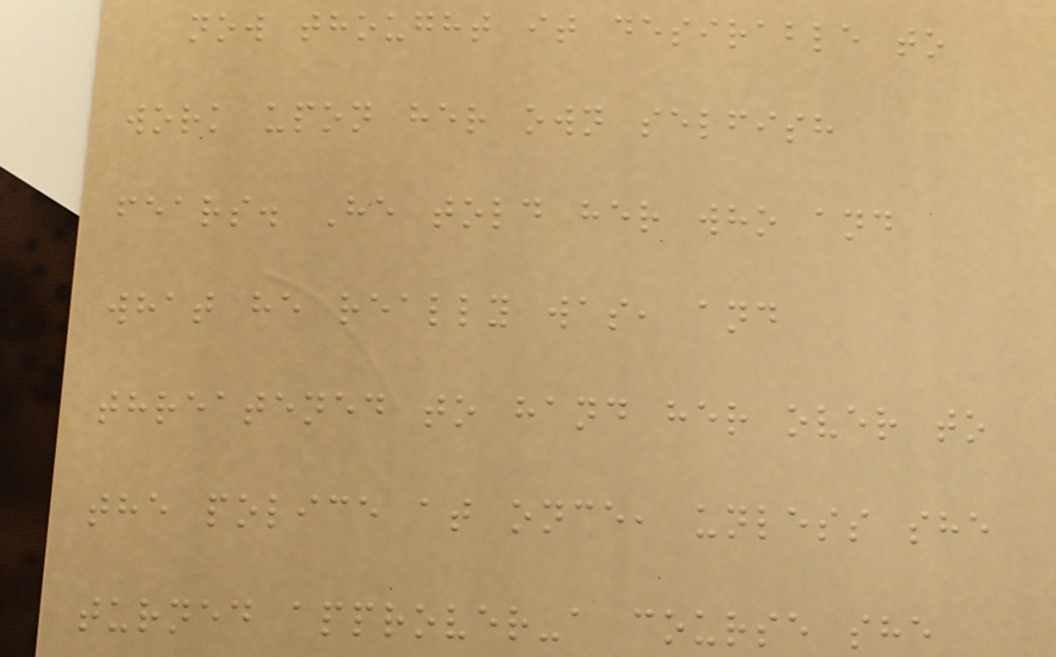now thought it desirable to
work upon her own selfish
fears. He told her who and
what he really was, and
threatened to hand her over to
the police at once, unless she
turned approver-a course she
